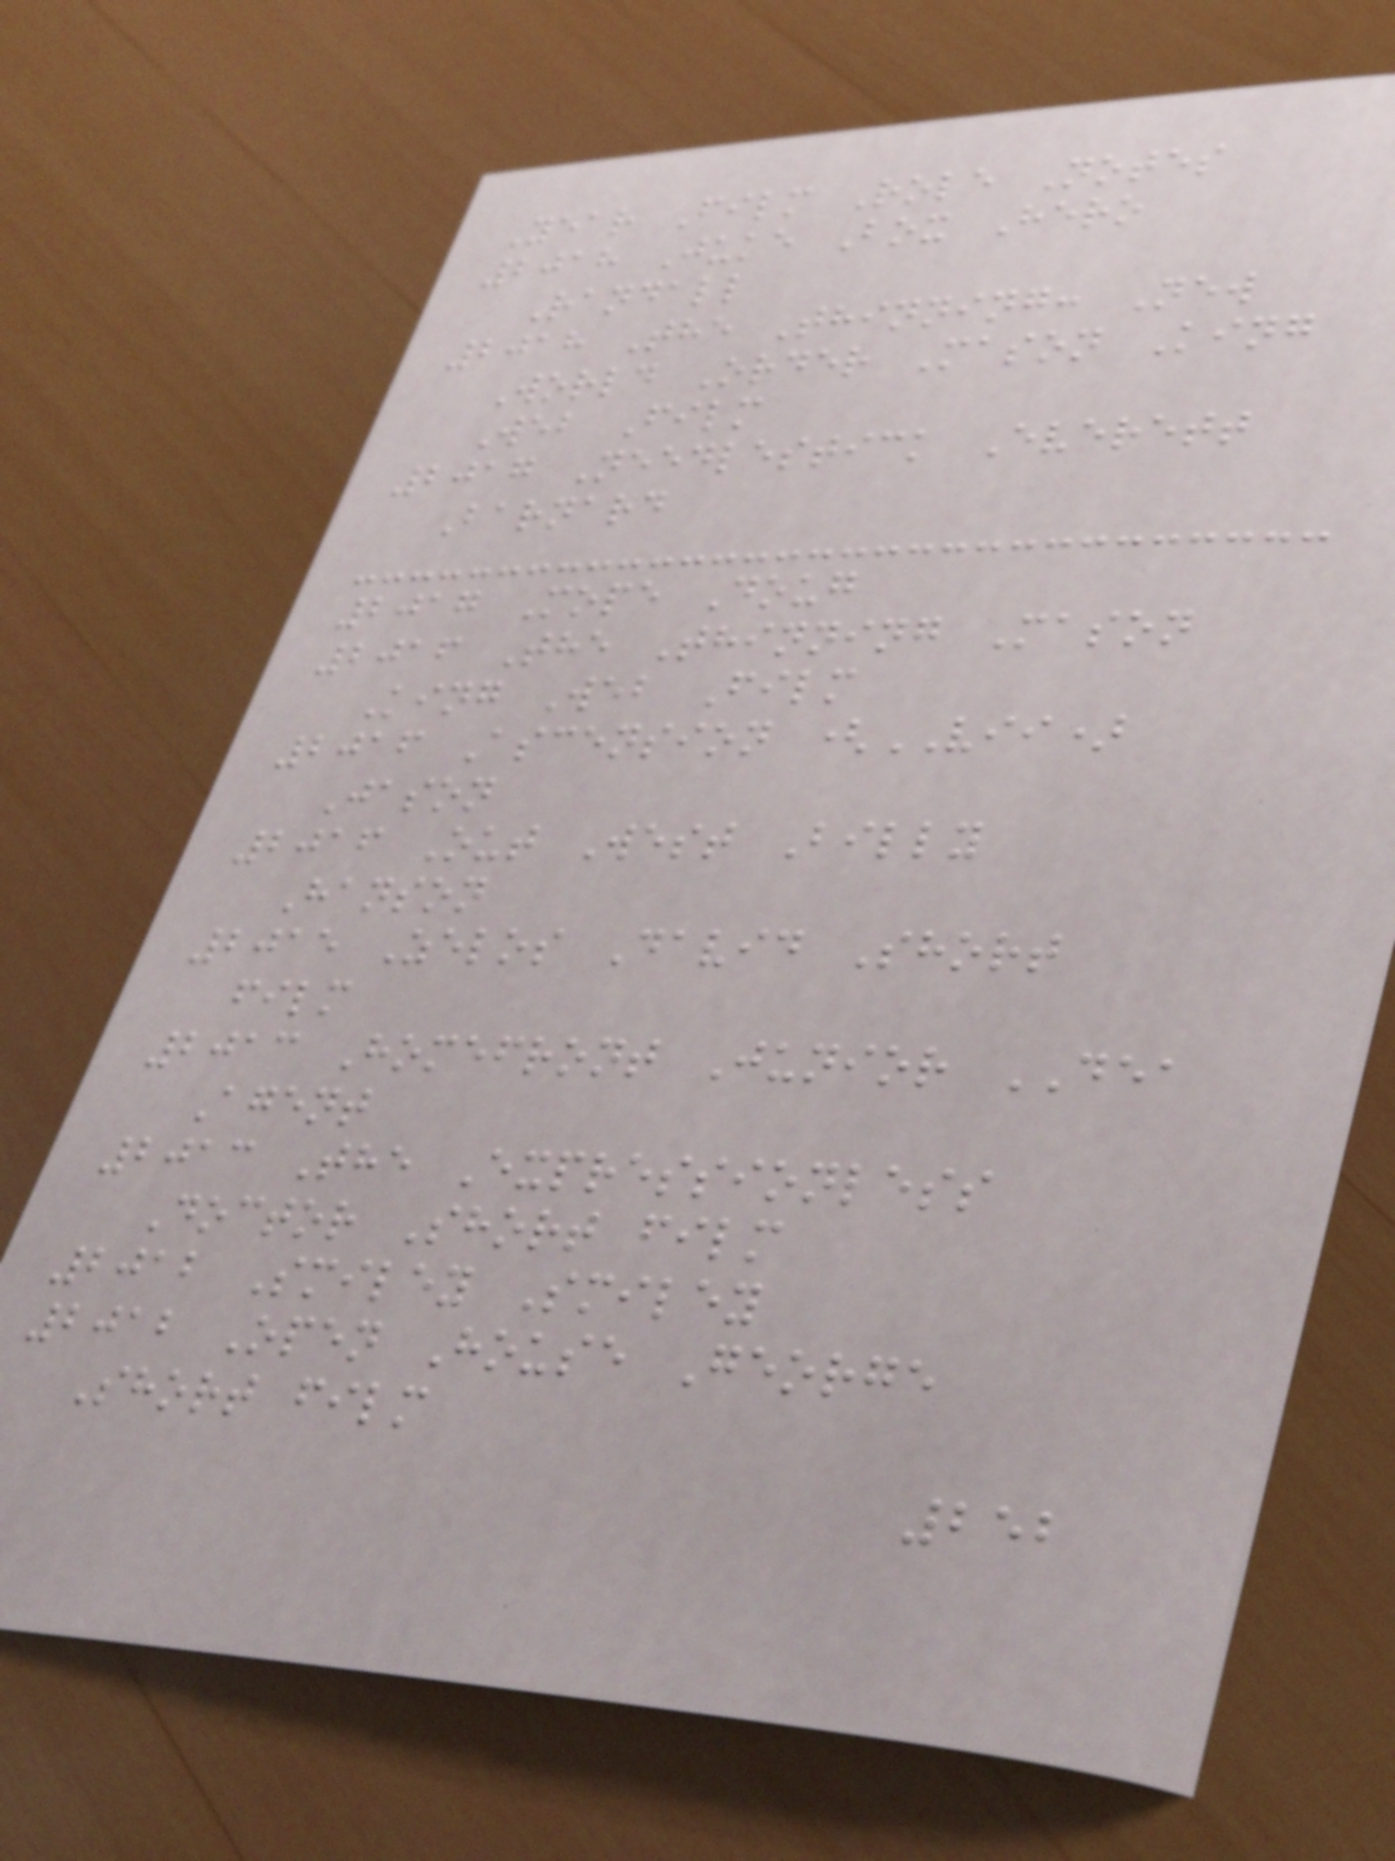Year Film Role Notes
2018 Juke Box Hero
Randall
2018 The Thinning: New
World Order Mason King
Web Film
2017 Needlestick Everett
Barnard
2017 Mope Doug
2016 The Thinning Mason
King Web Film
2016 Ascension (VII)
Jason
2016 Out West Billy
Hanson
2015 Zelos David Short
film
2013 Homefront Junior DEA
Agent
2013 The Expressionless
Doctor Short film
2012 Smiley Smiley
2012 Open House George
Short film
252
